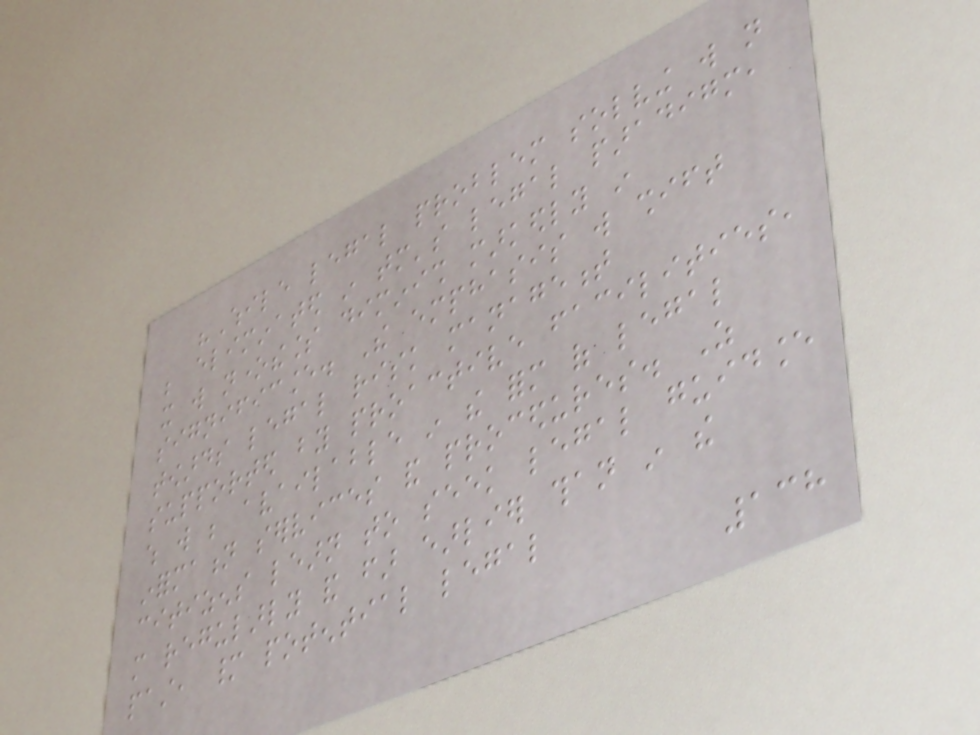"While legal problem solving will not
be eliminated in tomorrow's legal paradigm,
it will nonetheless diminish markedly in
significance. The emphasis will shift
towards legal risk management
supported by proactive facilities,
which will be available in the form of legal
information services and procedures. As
citizens learn to seek legal guidance
more regularly and far earlier than in the
past, many potential legal
138
